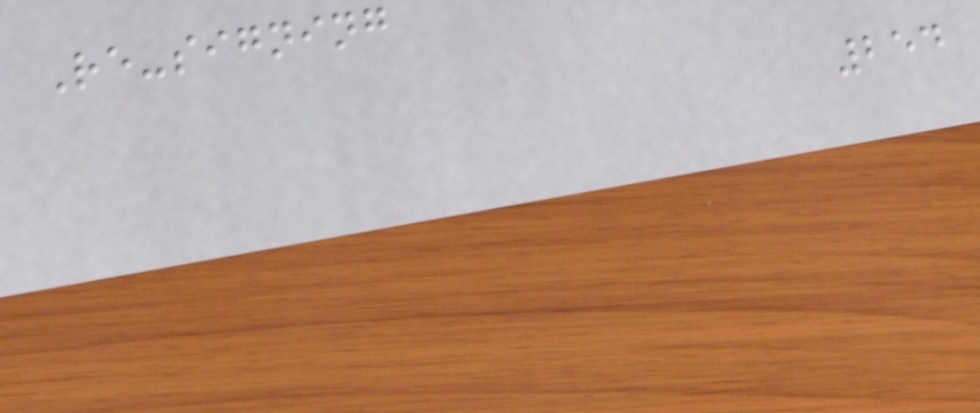Re-signing
254
